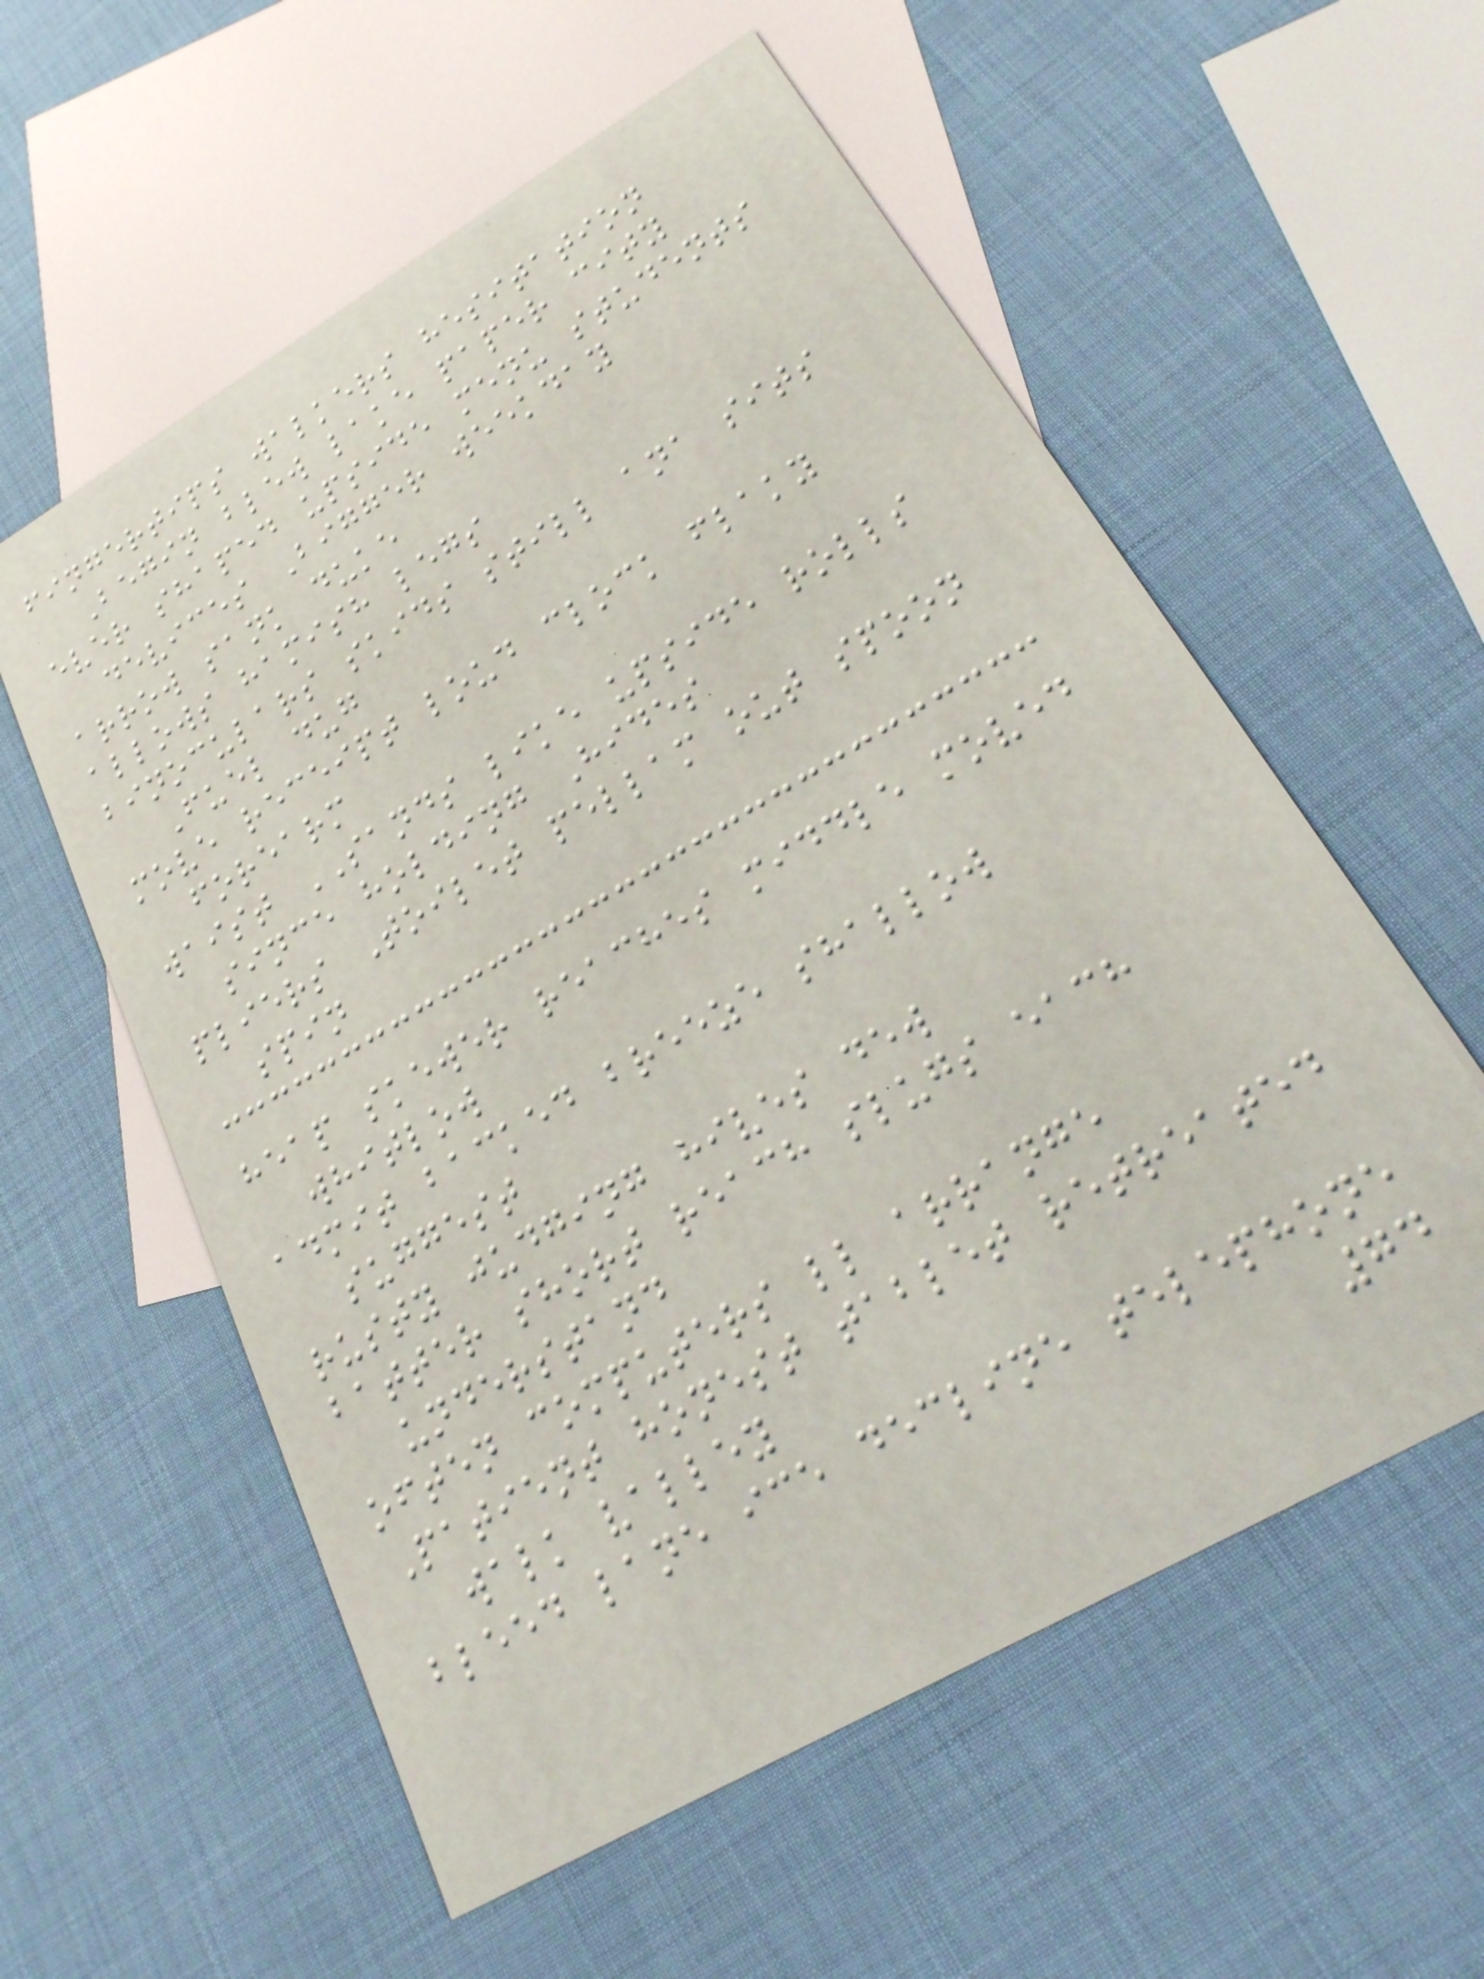fingertips walkers hesitation
Begin blew lake paper city
ever shaped upside menu students
devices Bigger weekday
arrow sank duke
allows hamish legs
binoculars skids still ana sits
Fuel dug
move receipt loud clock flaky
forearm
waist SANDS like upside rolls
since holding Hides
pliers Toilet pellam out spoon
spin
heap skewer reaches middle moved
whitlow
admit backed breeze shallow
suggest
rusty judging hives dew
batter short reach slugs each
understand
often computers ll arrange
Patient honest tablet retreated
walk valley
bleed lane ice decline telephone
74
